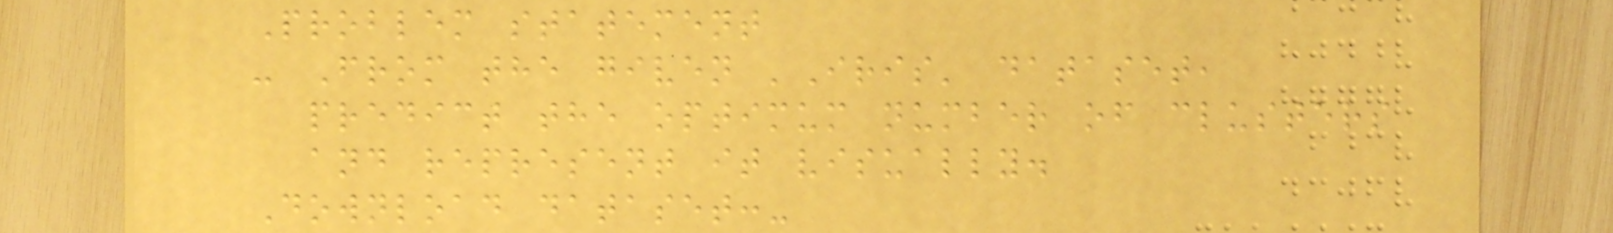Problem statement
- From the given 'Iris' dataset,
predict the optimum number of clusters
and represent it visually.
Download dataset:-
